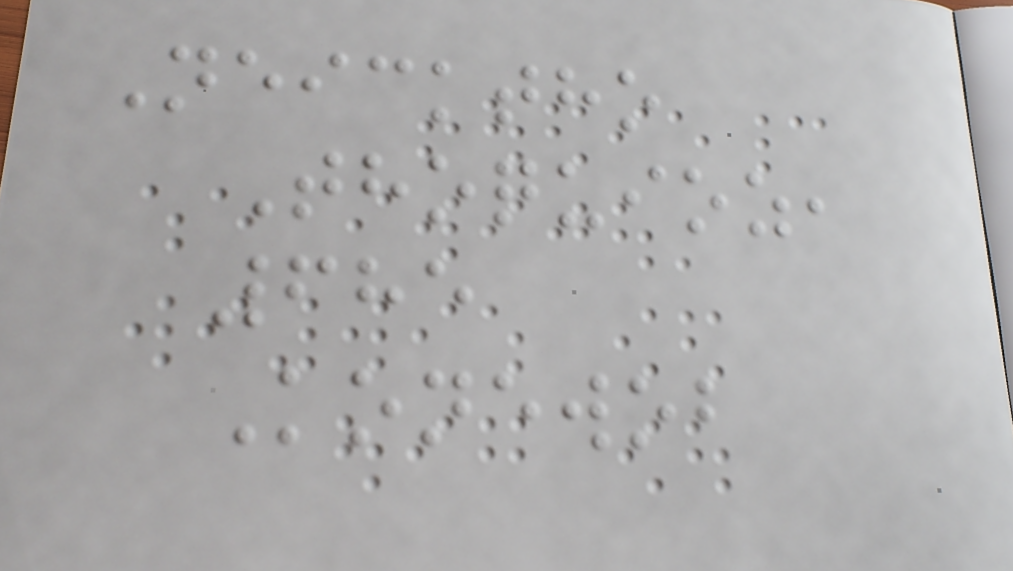Neicktho
Thoquioz,
685
Konewob
